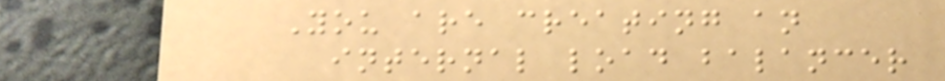You are creating an
internal load balancer
